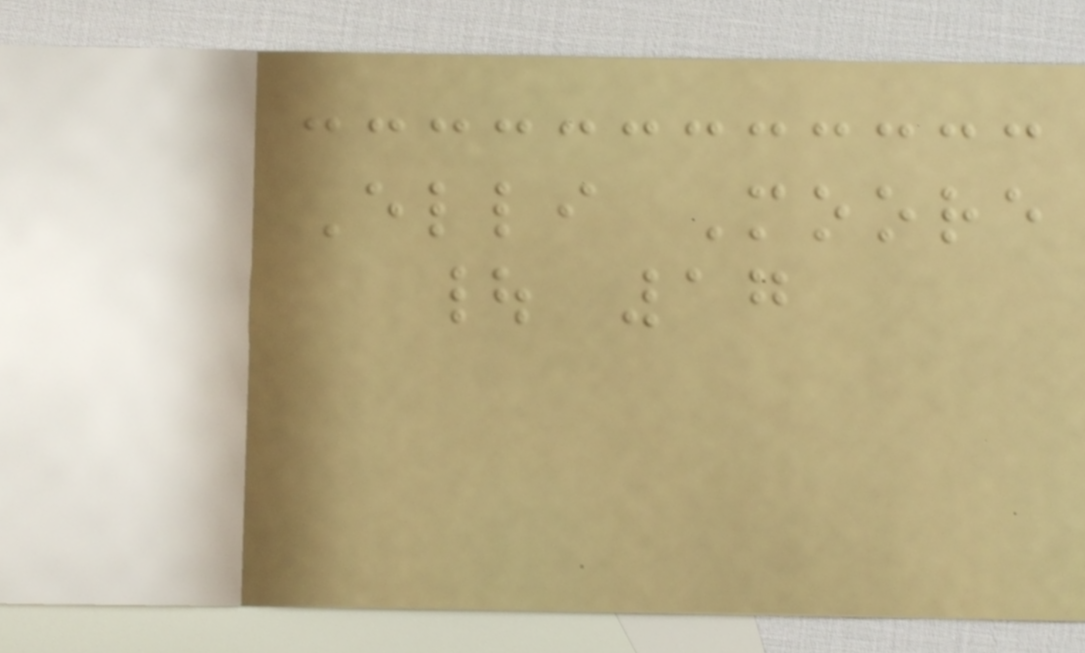Elli Moore
| 17
